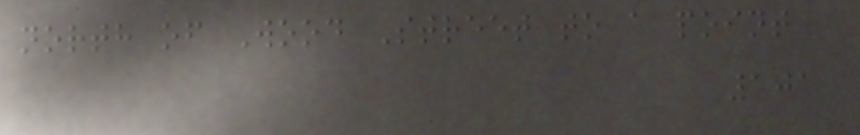north of Wood Street to a point
101
